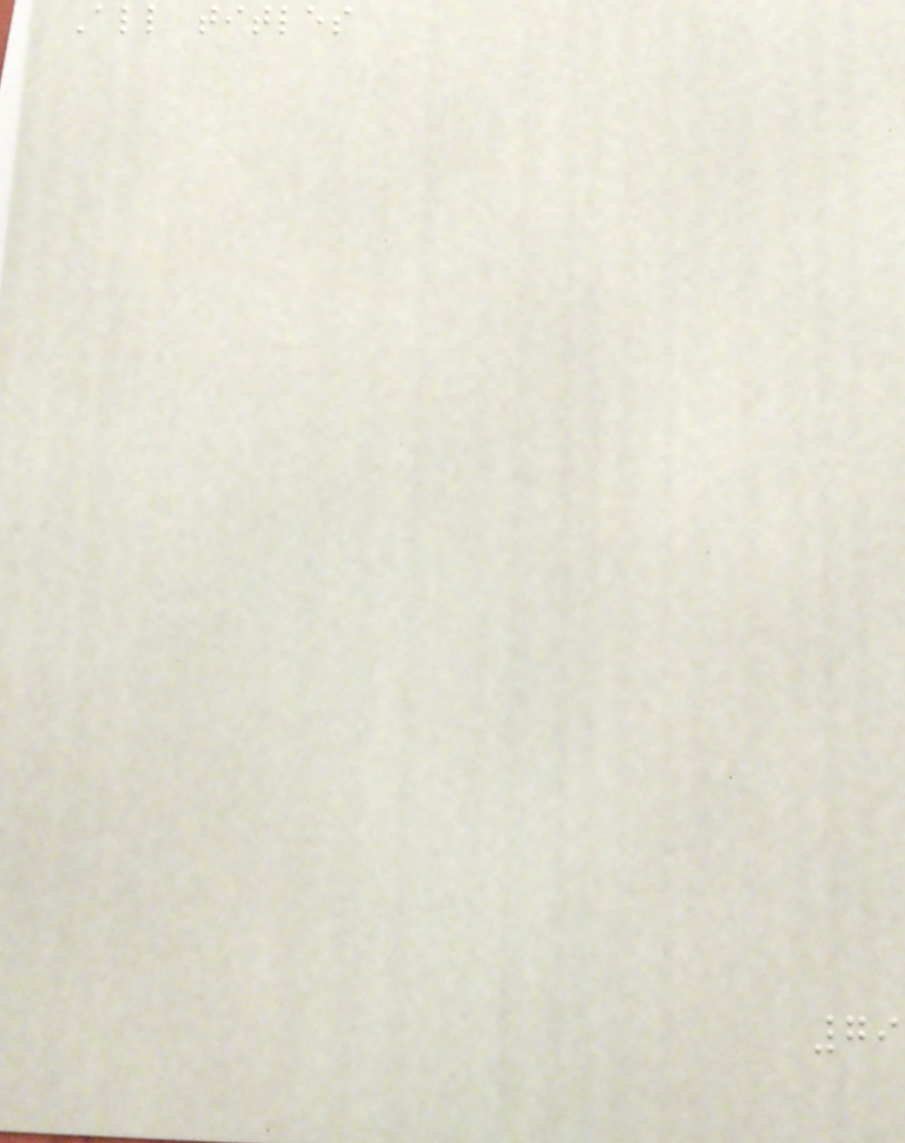All titles
79
